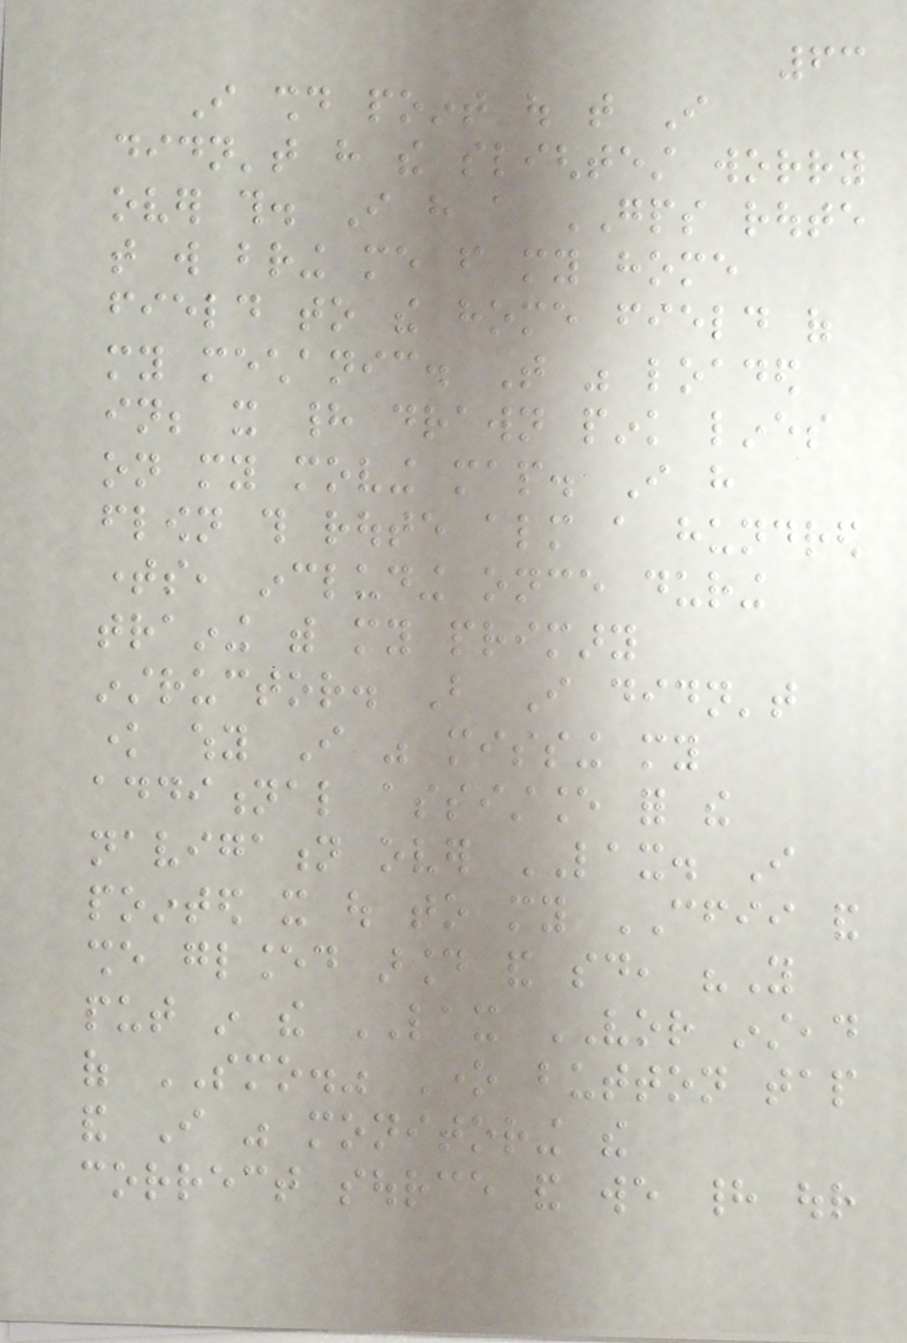63
I should point out that I
didn't have the slightest worry
over this. I have a GPS route
that will bring me from my home
field to the home field of
my mechanic. That was loaded
in; it had drawn pink lines
on my moving map. I have
flown this route almost a hundred
times, including once during
training with my primary
instructor. But I didn't
know why I was missing my
additional assistance for the
navigation over LAX. I
pointed it out to my CFII and
she glanced around and said, "You
put in the LAX VOR instead
of SMO." One button tap
and I was monitoring the
correct source and we had our
